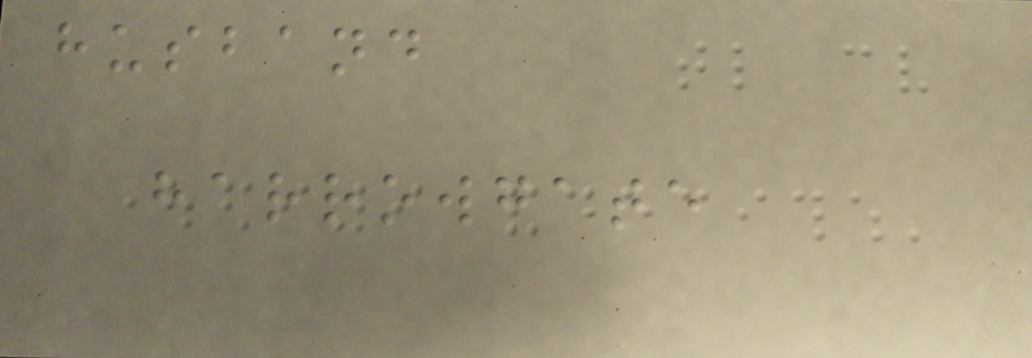husband
harrowgate
